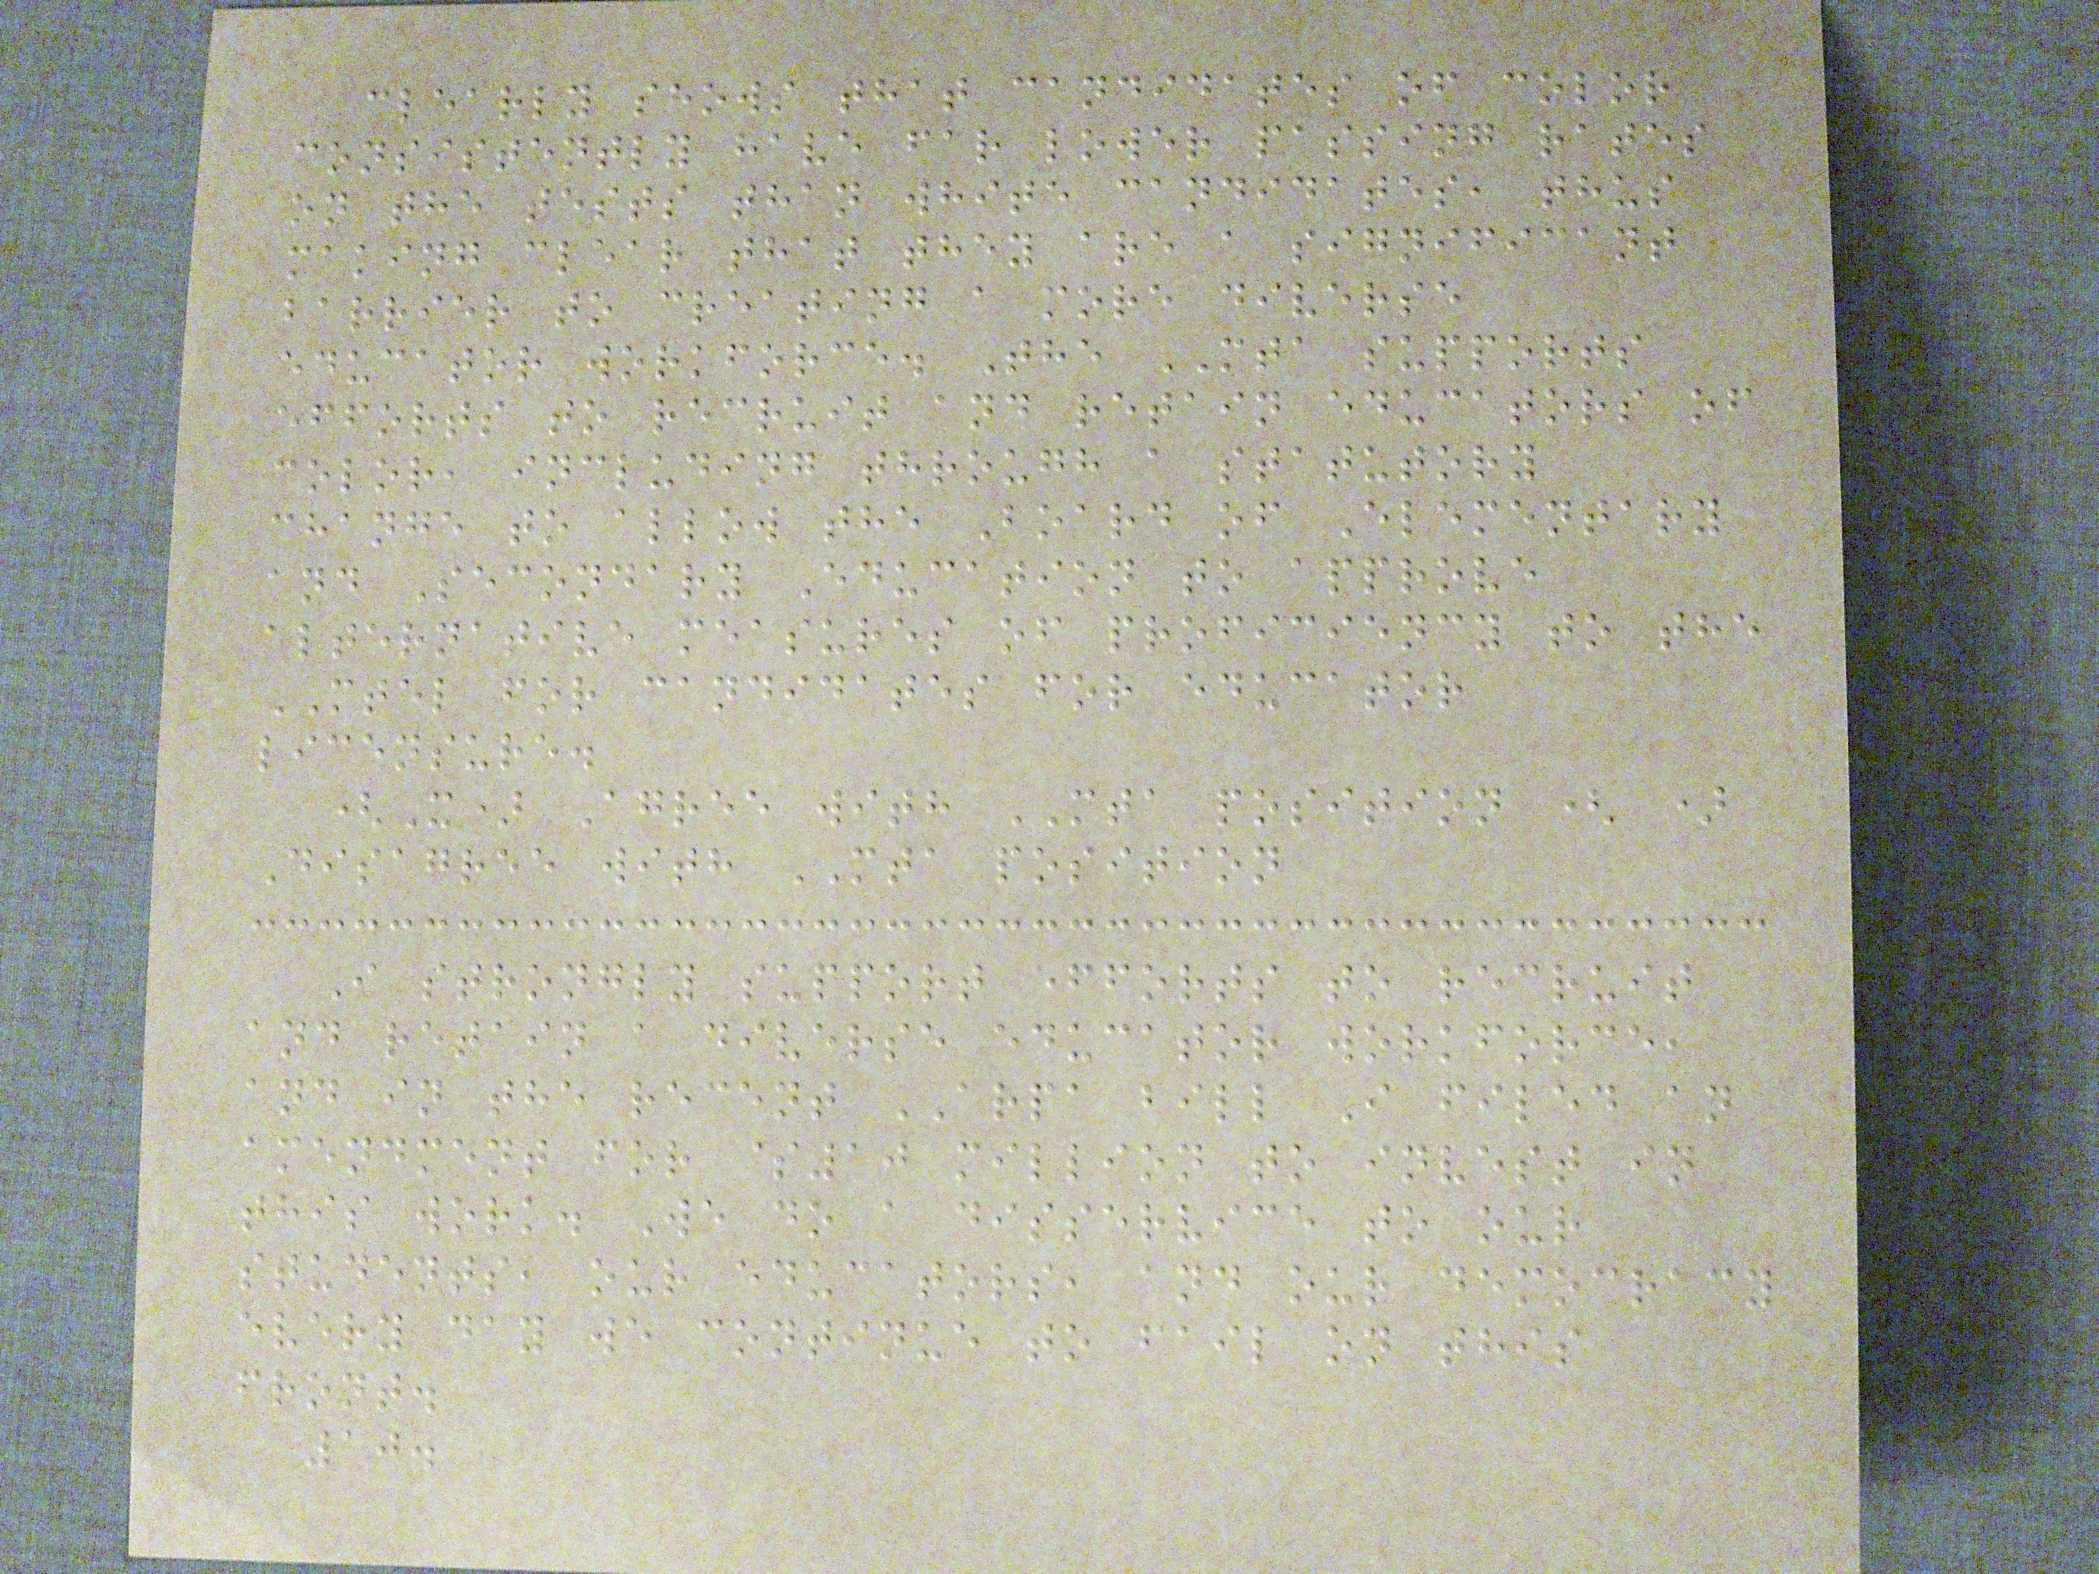clearly shows that candidates of color
consistently have far lower passing rates
on the tests than white candidates, thus
making clear that they are a significant
barrier to creating a more diverse
educator workforce. The MTA supports
efforts to recruit and retain educators of
color, including through a statutory
change to allow the Board of Elementary
and Secondary Education to approve
alternative measures of proficiency to the
MTEL for candidates for educator
licensure.
(X) Agree with MTA position ( )
Disagree with MTA position
I strongly support efforts to recruit
and retain a diverse educator workforce,
and in the recent ARPA bill I filed an
amendment for $10 million to invest in
this work. We do a disservice to our
students, our educators, and our democracy
every day we continue to fail on this
front.
10.
